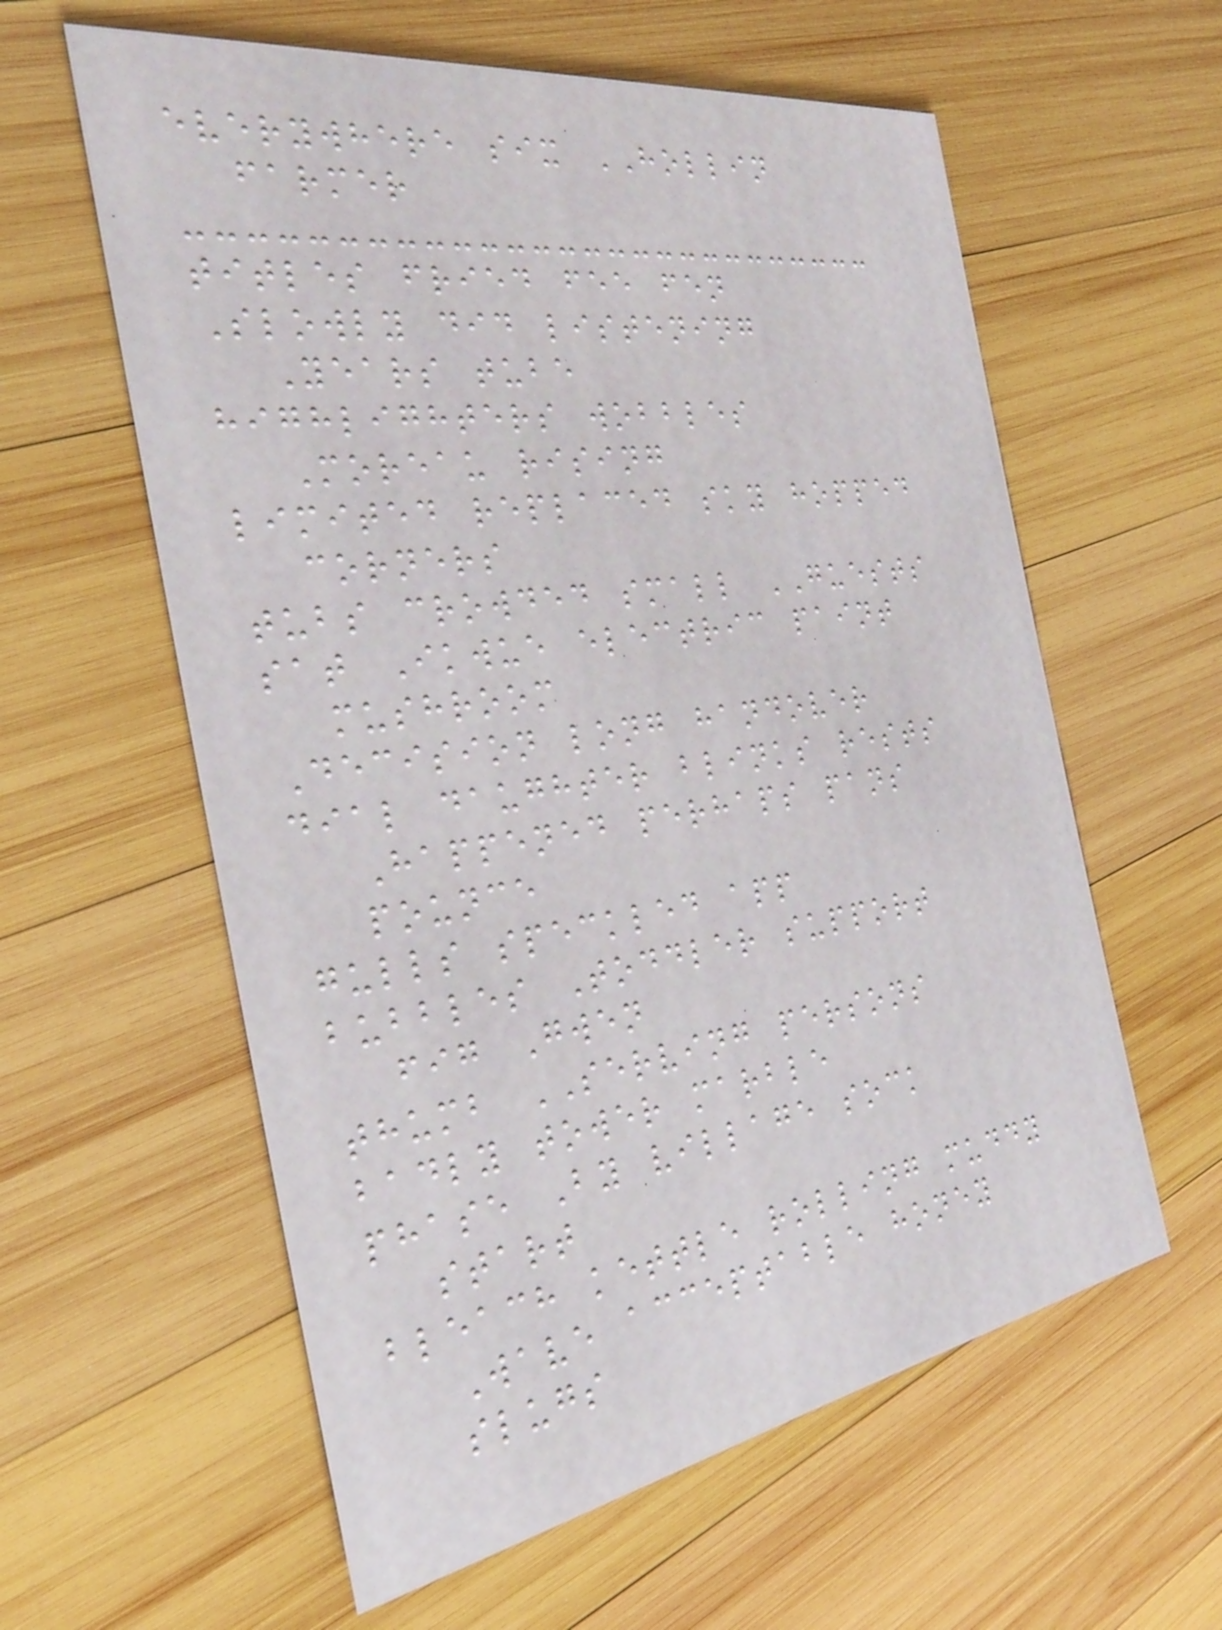everywhere six HOLLIN
farmer
titles fried fee fen
Slowly did listening
Years tube
highlighters wobbles
Moreau rising
limited replaced sky hopped
corners
tubs crowded small GUESTS
sat Ikwue electric paint
mushroom
Decision long handover
dial daughter blinks rests
Happened perhaps pans
pounce
gulls speckled app
bubbles Toddler support
fig Gwen
thumb SERVING persons
badly tower marble
phase By village sock
start
bleach kettle rolling muddy
Wave acceptable honey
slugs
